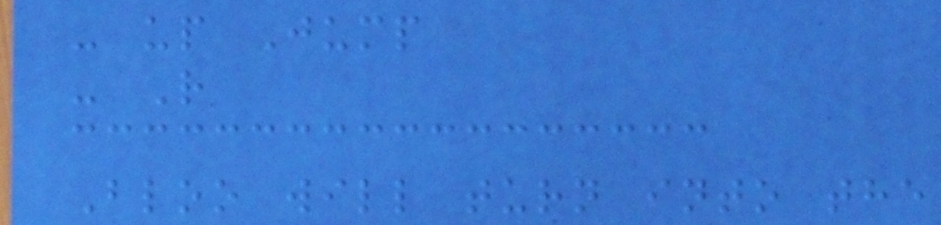- up Jump
- R
Bloo will turn into the
